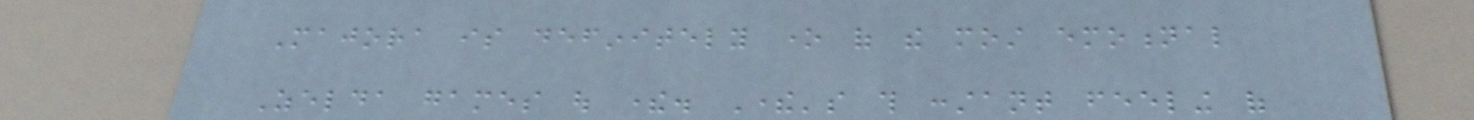Majora is definitely one of the most emotional
Zelda games out there. There's this constant feeling of
